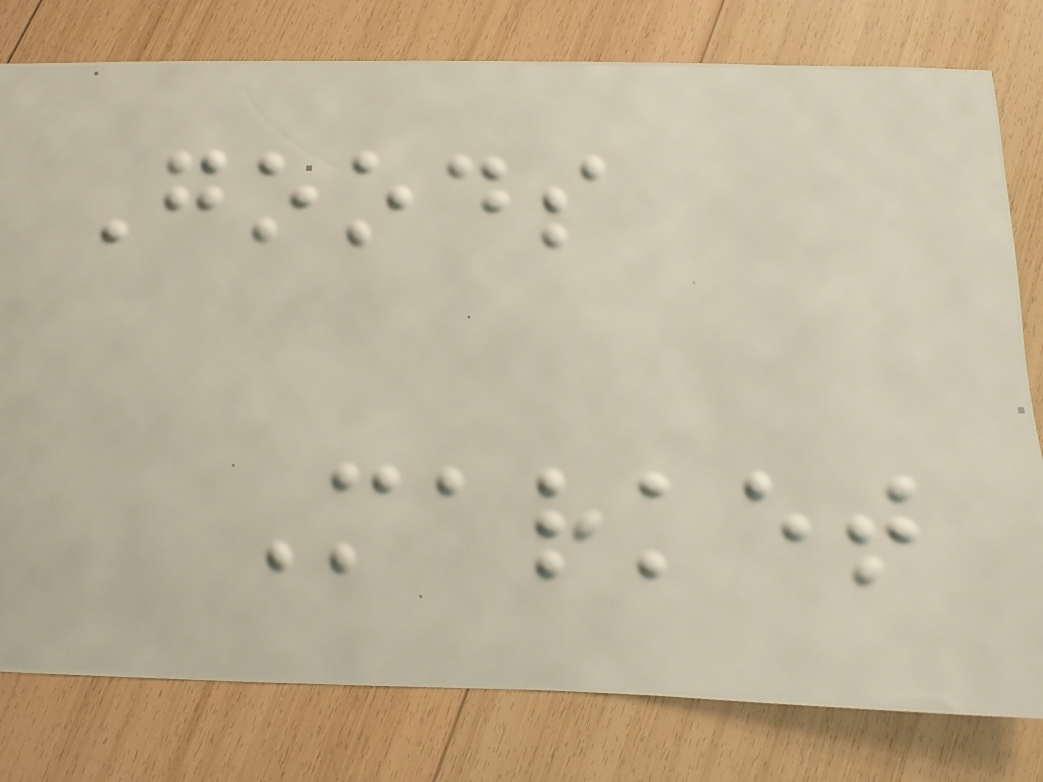Goods
Market
